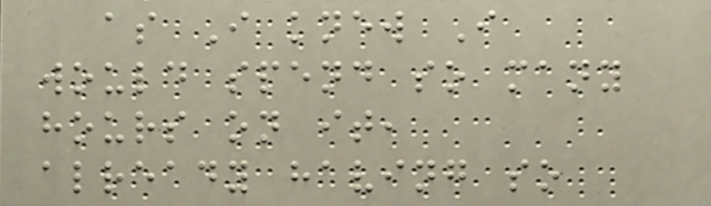as I knew I
would spend so many
hours on it,
already having so
